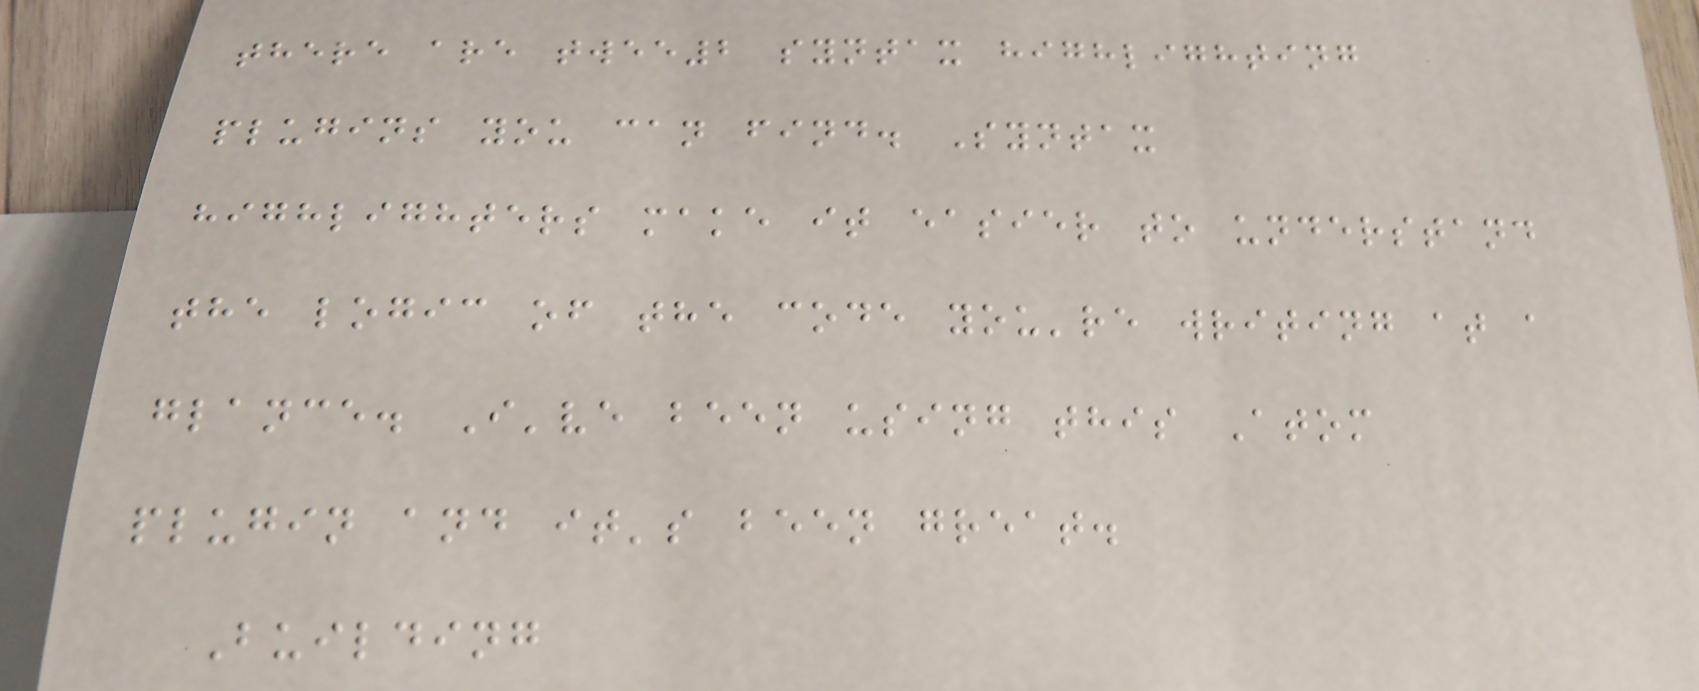there are twee2 syntax highlighting
plugins you can find. Syntax
highlighters make it easier to understand
the logic of the code you're writing at a
glance. I've been using this Atom
plugin and it's been great.
Building
